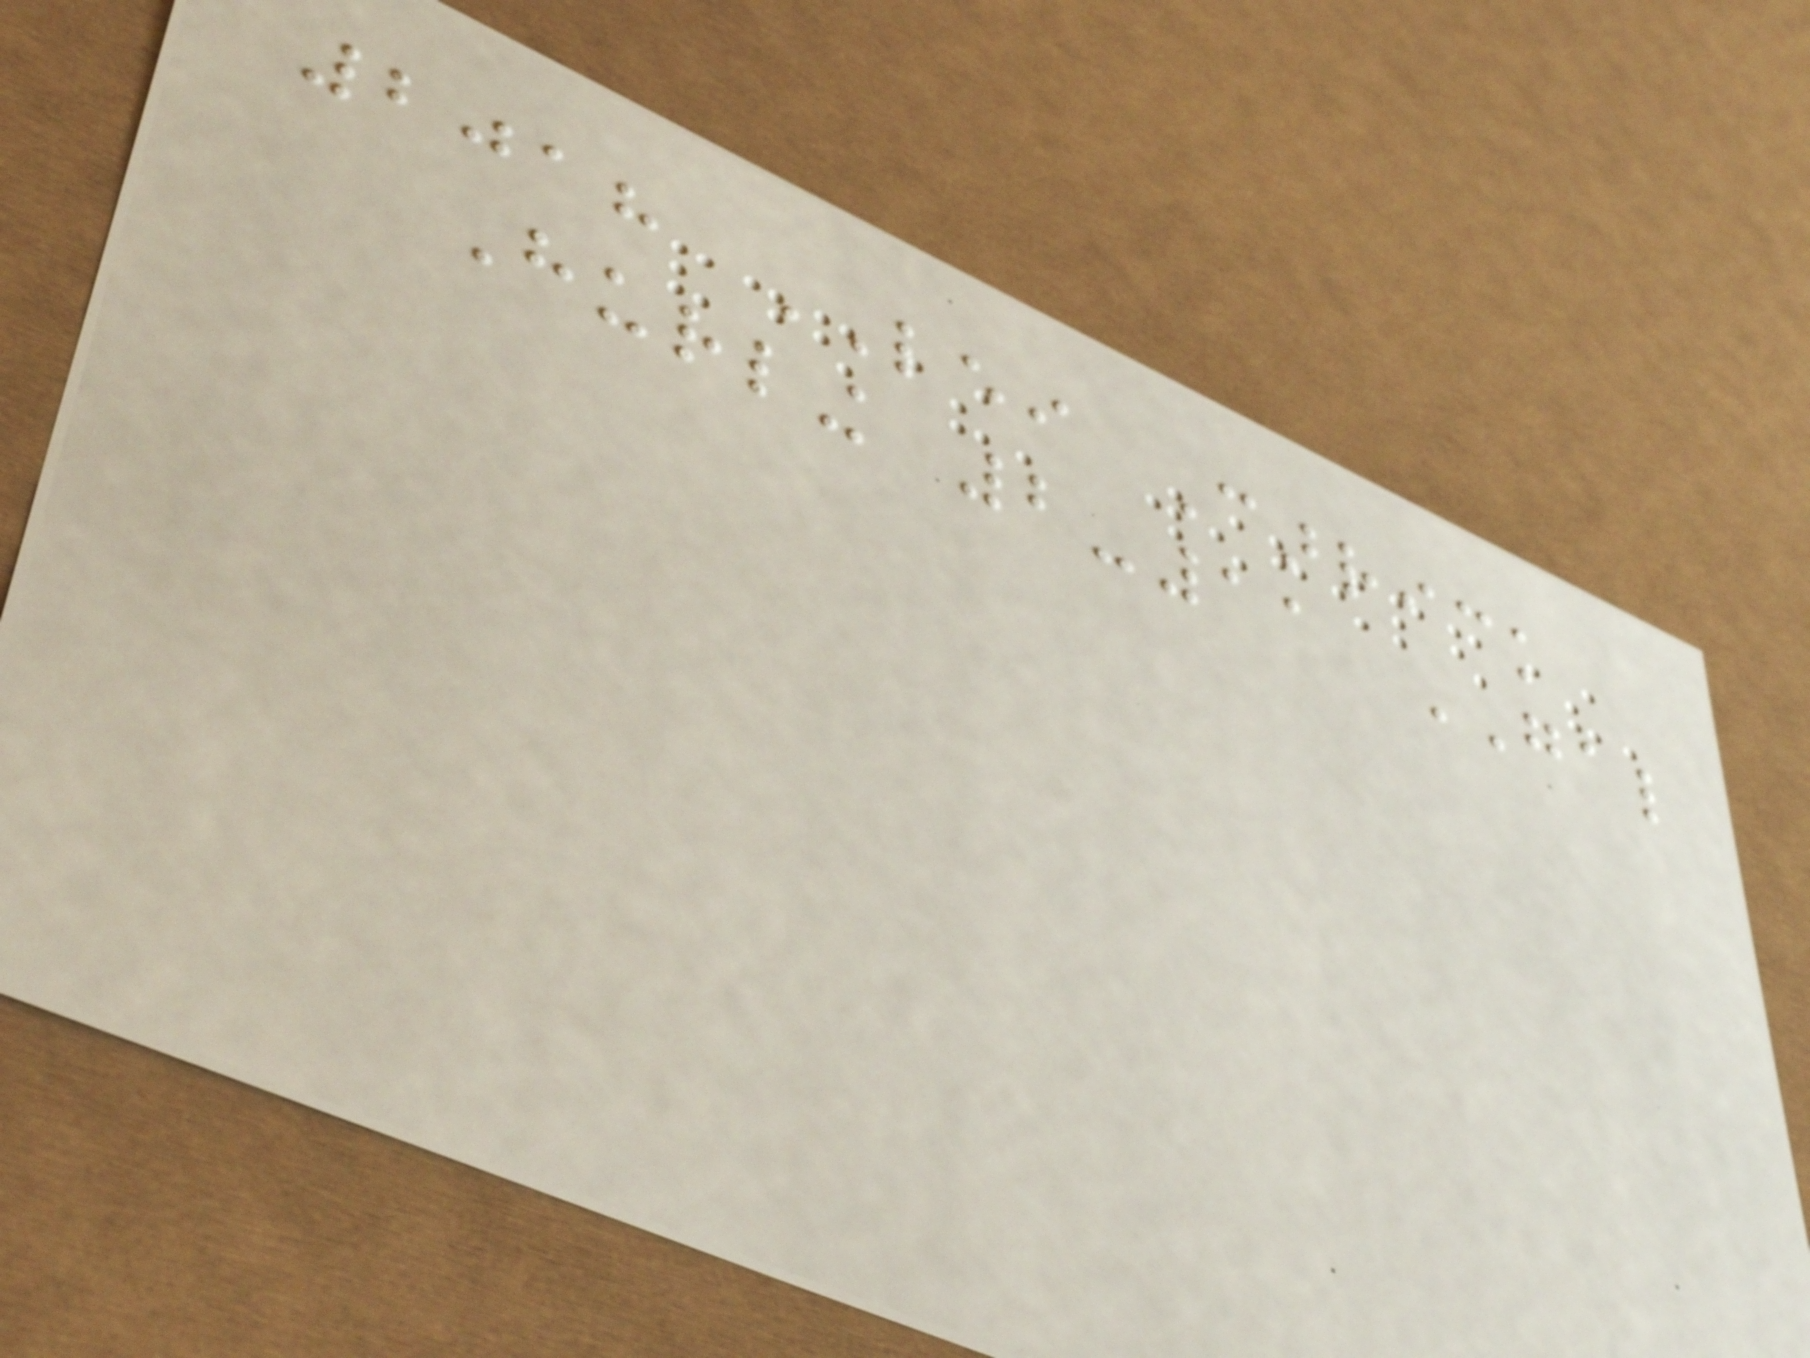2018 LEI Carrick
Hurling 2-11 GAL
